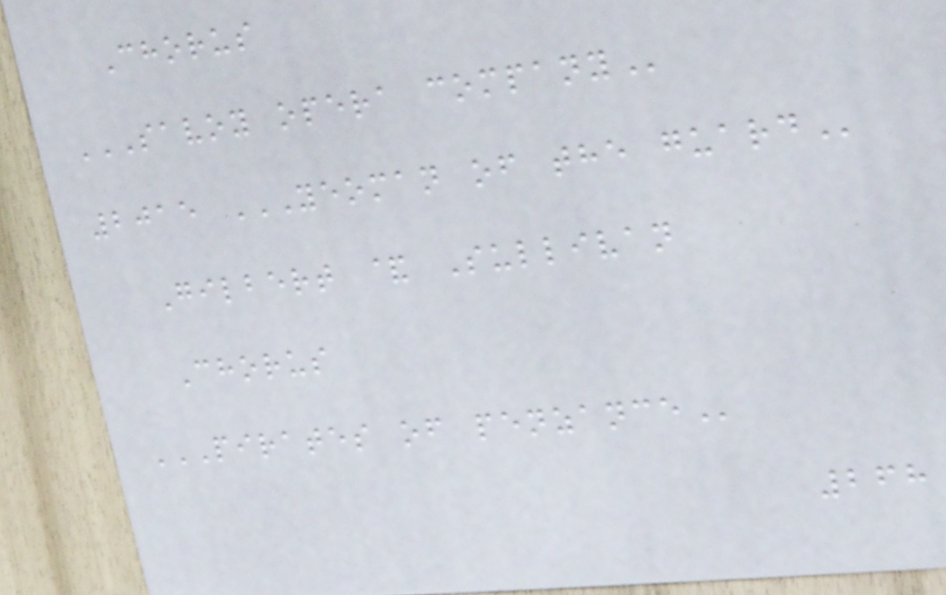Chorus
SAVOY OPERA COMPANY
2015 YEOMAN OF THE GUARD
Gilbert & Sullivan
Chorus
PIRATES OF PENZANCE
268
